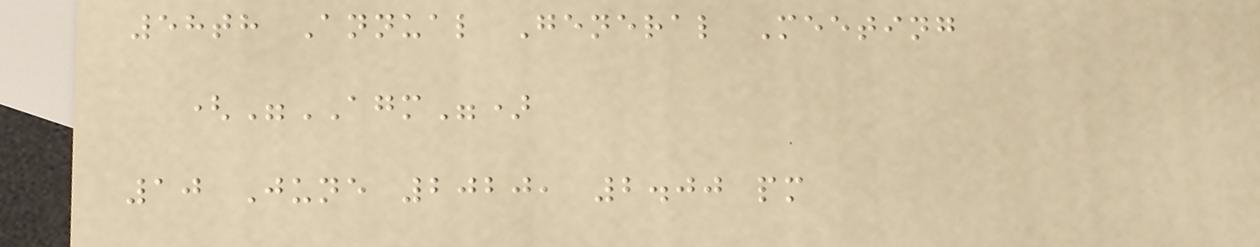58th Annual General Meeting
("AGM")
10 June 2020, 2.00 pm
